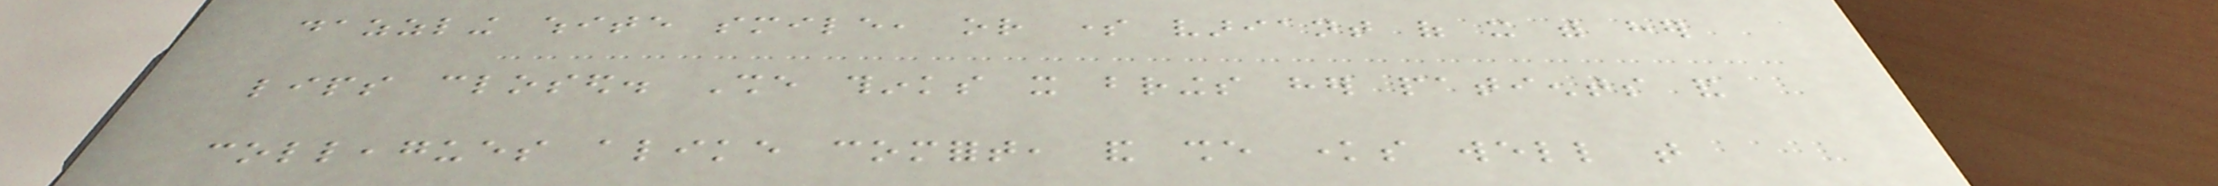dazzling white smile, or some variant of it with her
lips closed. She thinks it brings her patients and
colleagues alike comfort, and she knows well that
